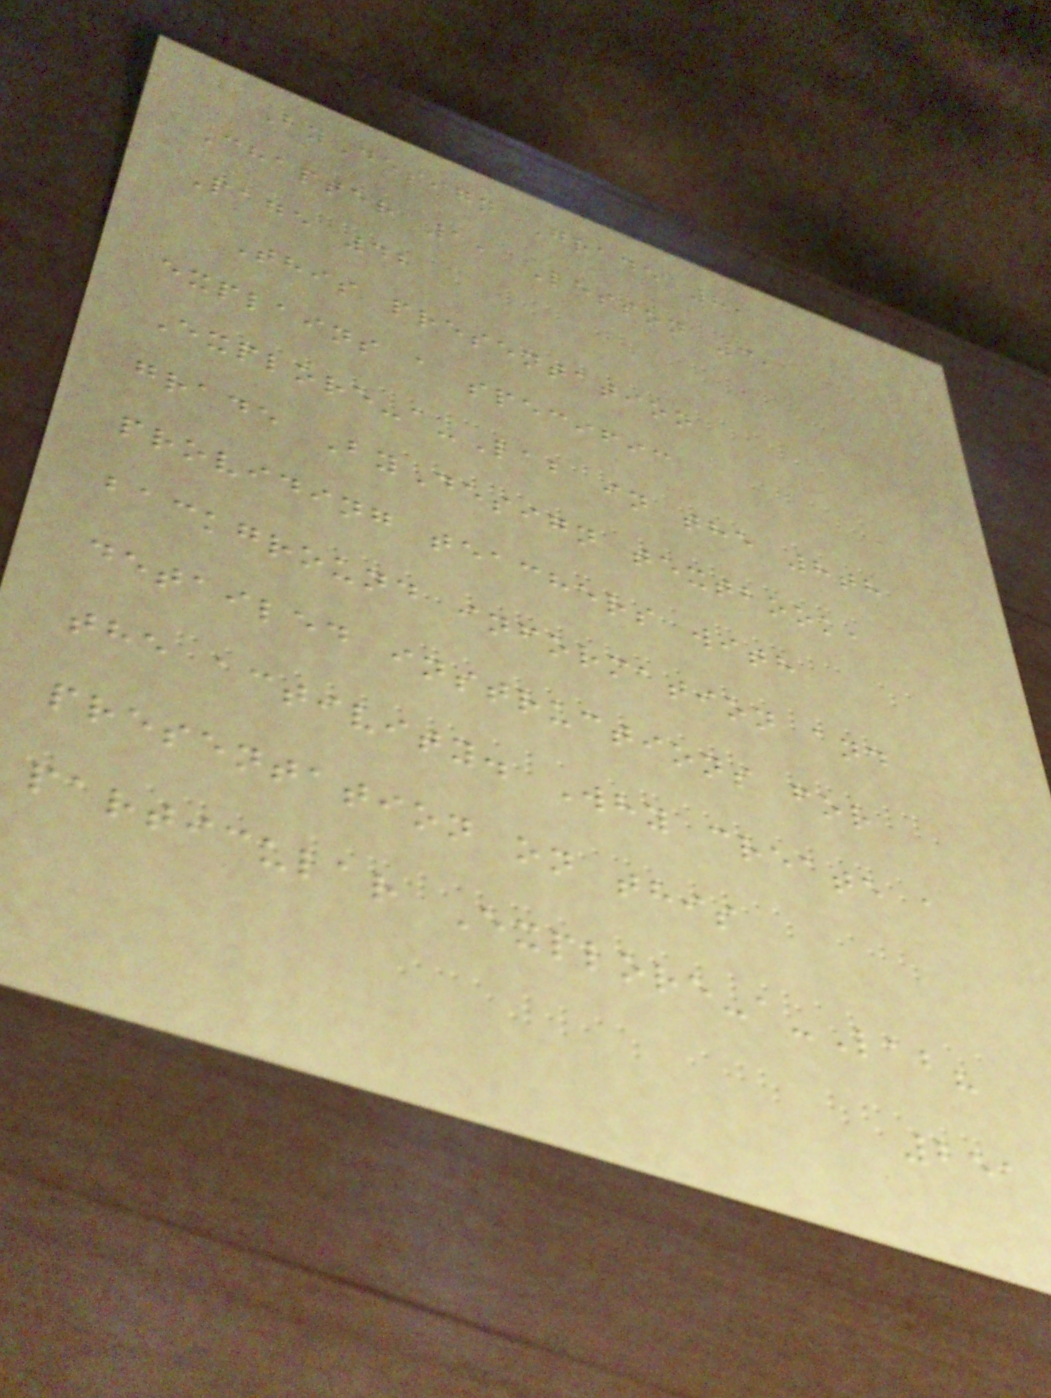ByDesign Grade 8,
Chapter 1, Lesson 3,
Page 42
This presentation
explains a specific
Explore-a-Lab in the 8th
grade ByDesign textbook,
providing teachers with
background information and
detailed instructions for
the activity. Why create a
presentation on this
particular Explore-a-Lab?
251
